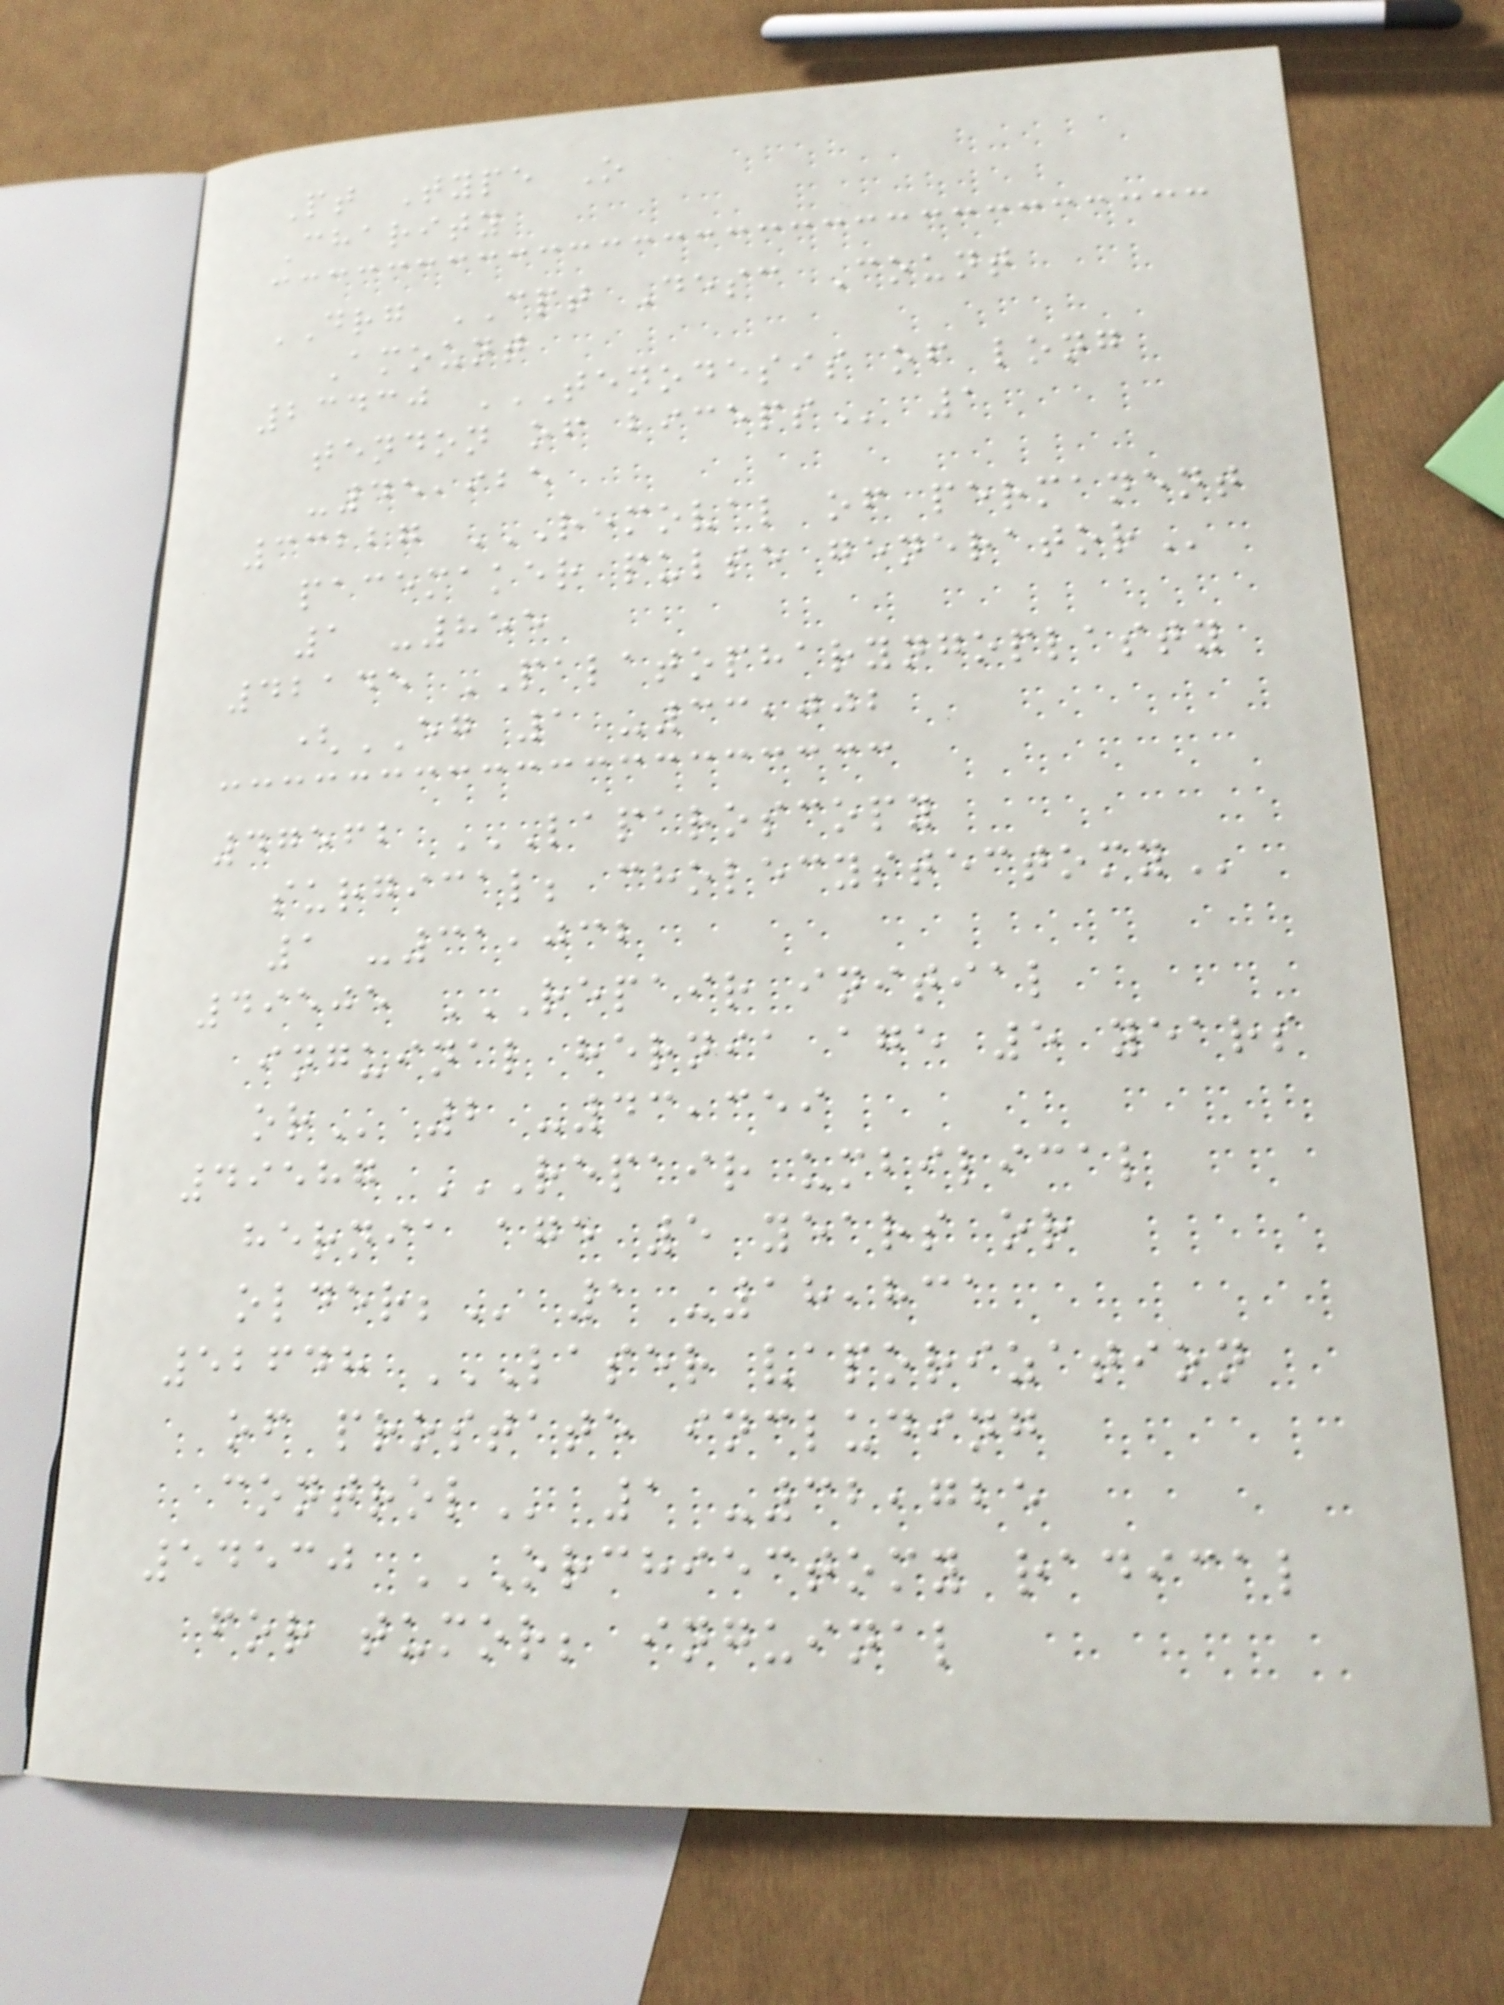Pt Type O
Charity
DRG CPT Desc Count
Amount
23430 TENODESIS OF LONG
TENDON OF BICEPS 1
-45,925
33227 REMOVAL OF PERMANENT
PACEMAKER PULSE GENERATOR
1 -855
42145 PALATOPHARYNGOPLASTY
(EG 1 -33,002
47562 LAPAROSCOPY
SURGICAL; CHOLECYSTECTOMY
1 -31,032
49505 REPAIR INITIAL
INGUINAL HERNIA AGE 5 YEARS
OR 2 -43,359
49587 REPAIR UMBILICAL
HERNIA AGE 5 YEARS OR
OLDER; 1 -18,831
52648 LASER VAPORIZATION
OF PROSTATE INCLUDING
CONTROL 1 -32,725
54530 ORCHIECTOMY RADICAL
FOR TUMOR; INGUINAL
